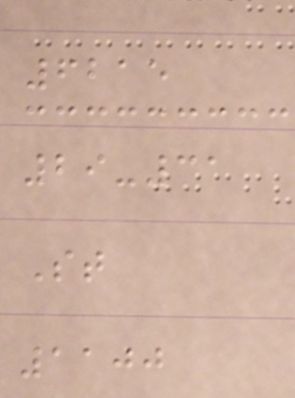6215
29-31
St
1100
